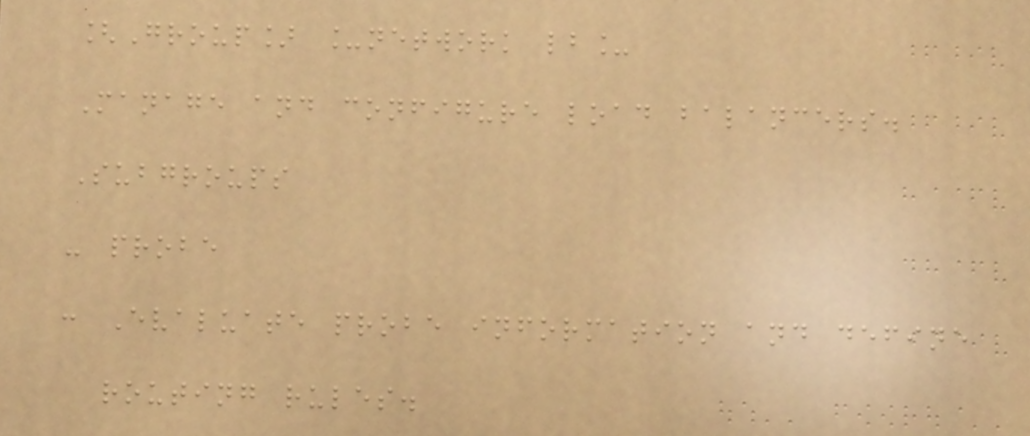[Group] _network lb_
Manage and configure load balancers.
Subgroups
- probe
: Evaluate probe information and define
routing rules.
